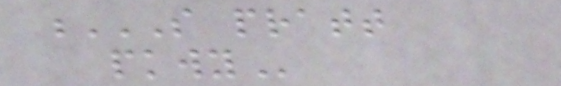S PRATT
PKWY
